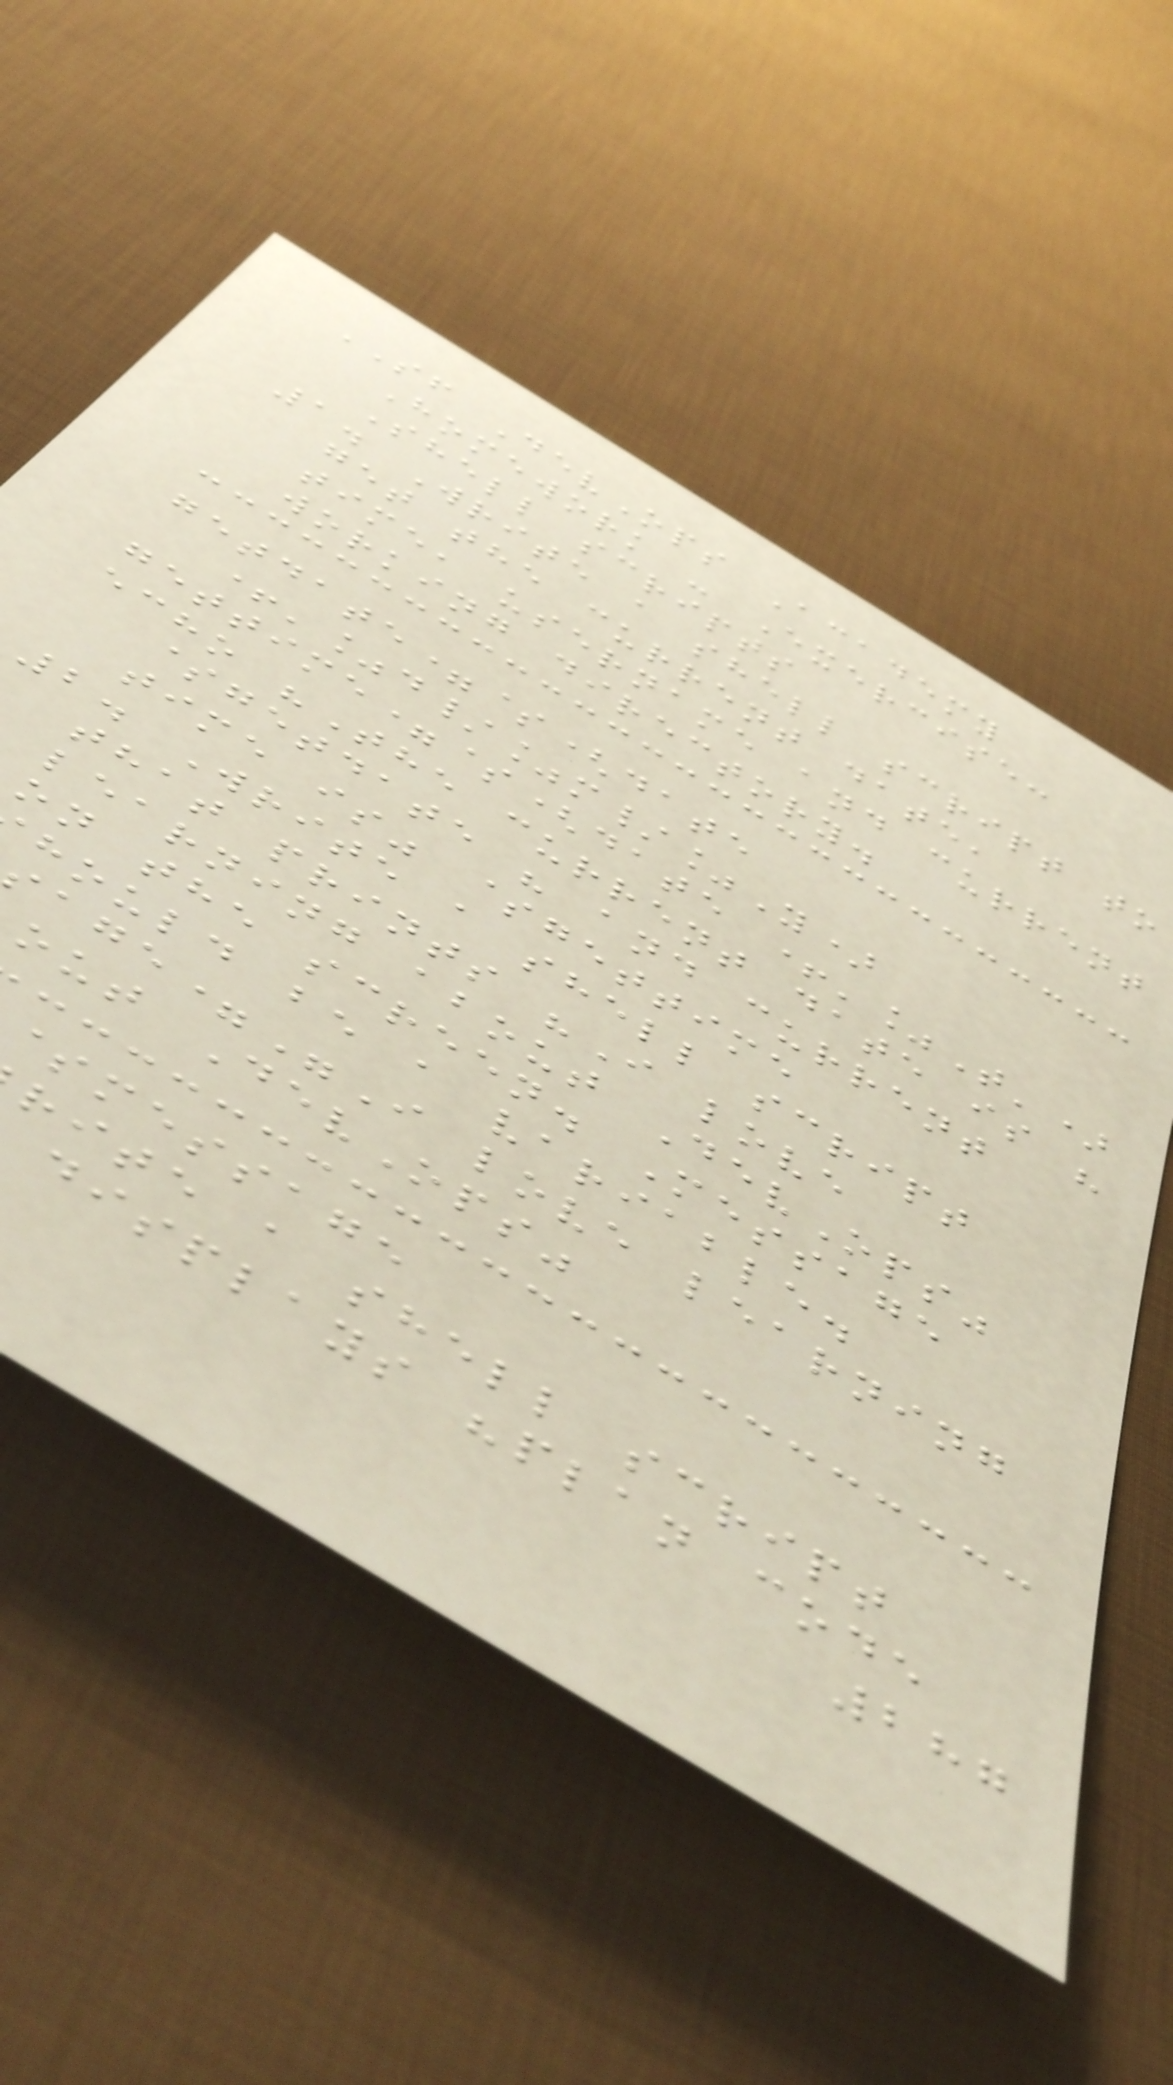SF DevOps Academy
Homework - Exercise:
Shell scripts
1. Write a shell script to
get the current date,
time, username and current
working directory.
getdate=$(date
+'%d/%m/%Y)
gettime=$(date +'%T')
echo "The current date is "
$getdate " and current
time is" $gettime
2. Write a shell script
that prints "I love
learning about DevOps"
on the screen. Message
hould be a variable.
age="I love learning
out DevOps"
message
rite a shell script
displays "plan code
287
